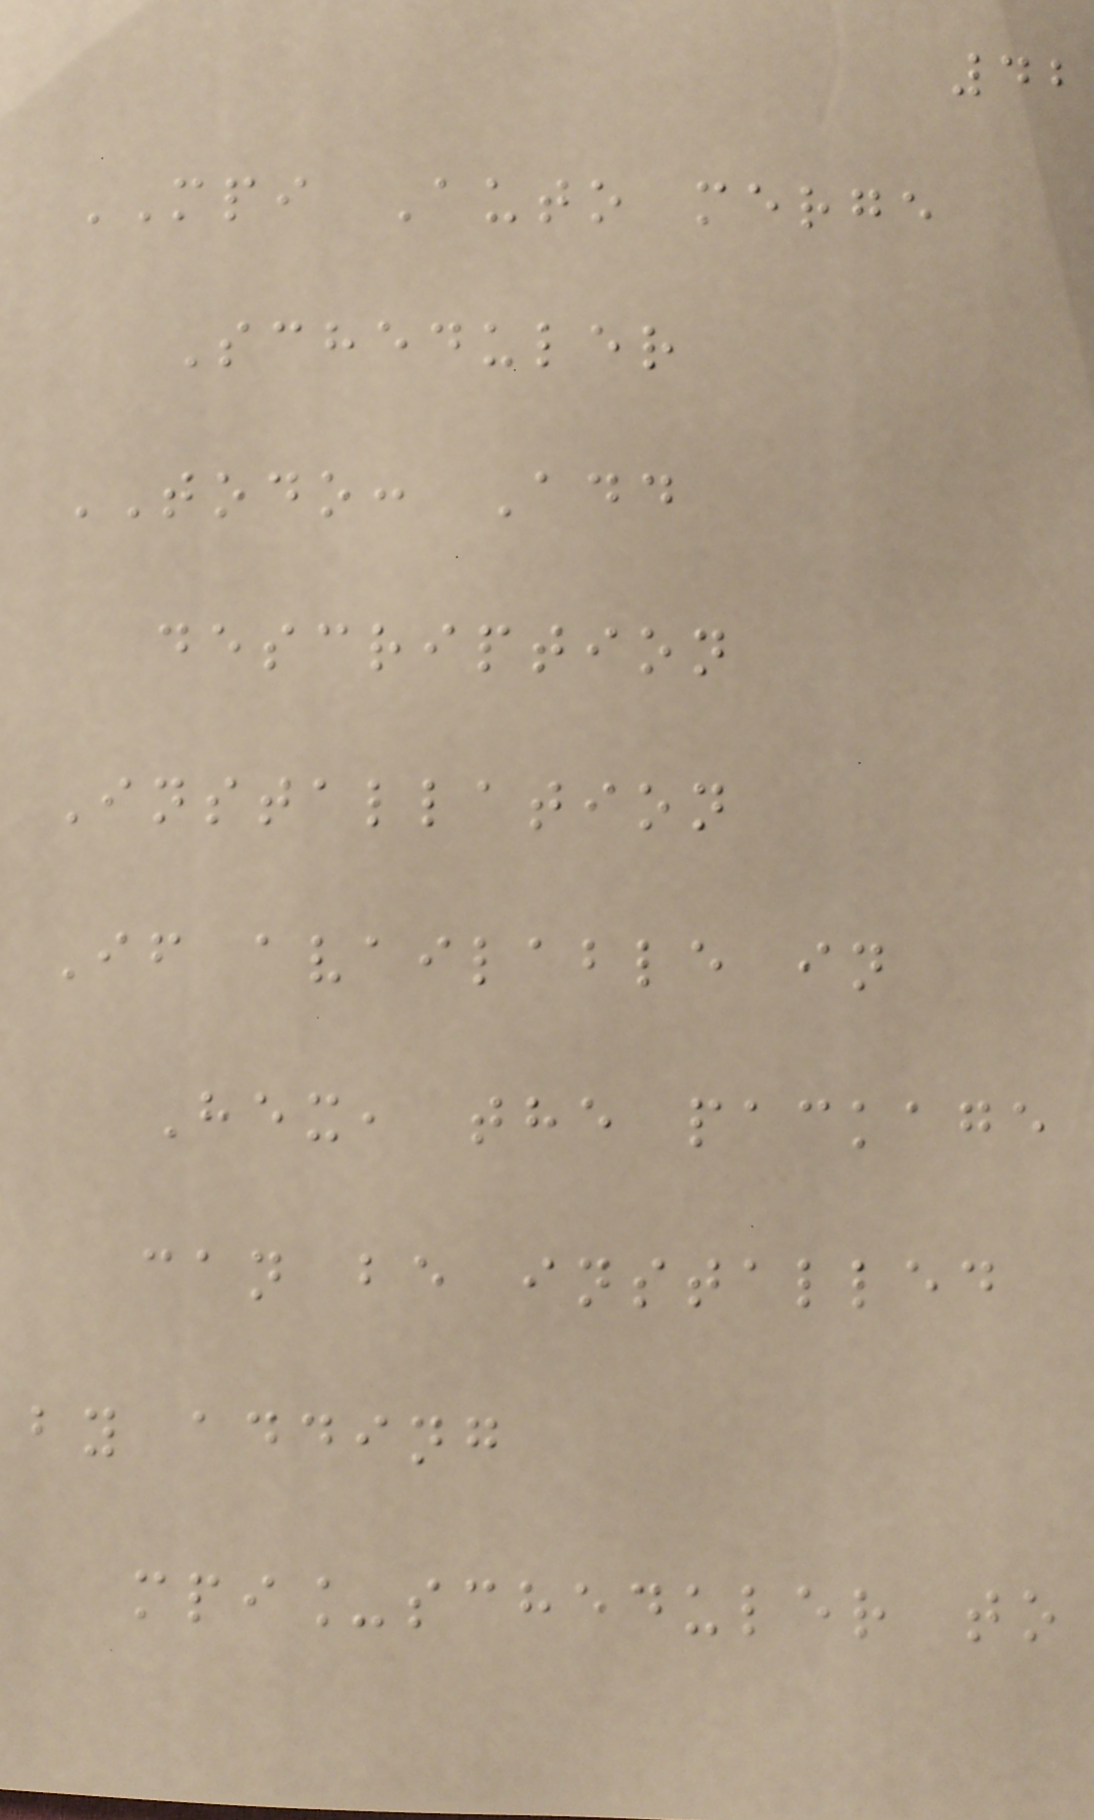42
MPI Auto merge
Scheduler
TODO: Add
description
Installation
If available in
Hex, the package
can be installed
by adding
mpi_scheduler to
